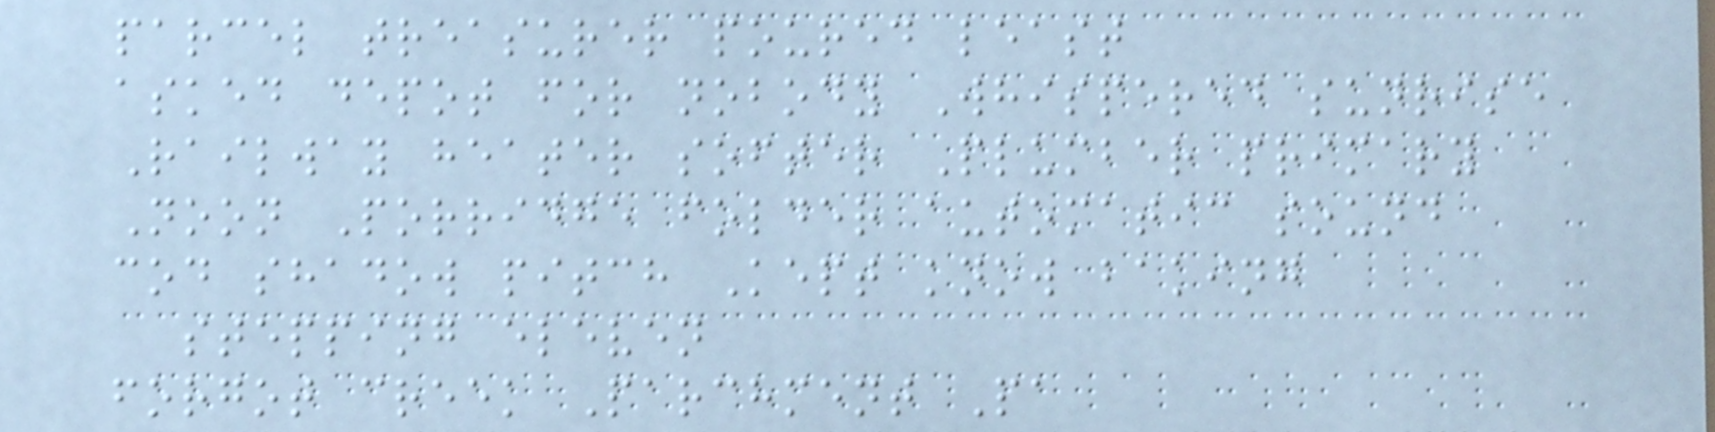parcel treasurer poured least
asked depot for nobody Whispered sunrise
Railway heater softer Plumber primary
Noon Porridge folder automatic sound
cod shadow pitch Kept know baking
stepping eleven
forgot creek Parchment Pa
